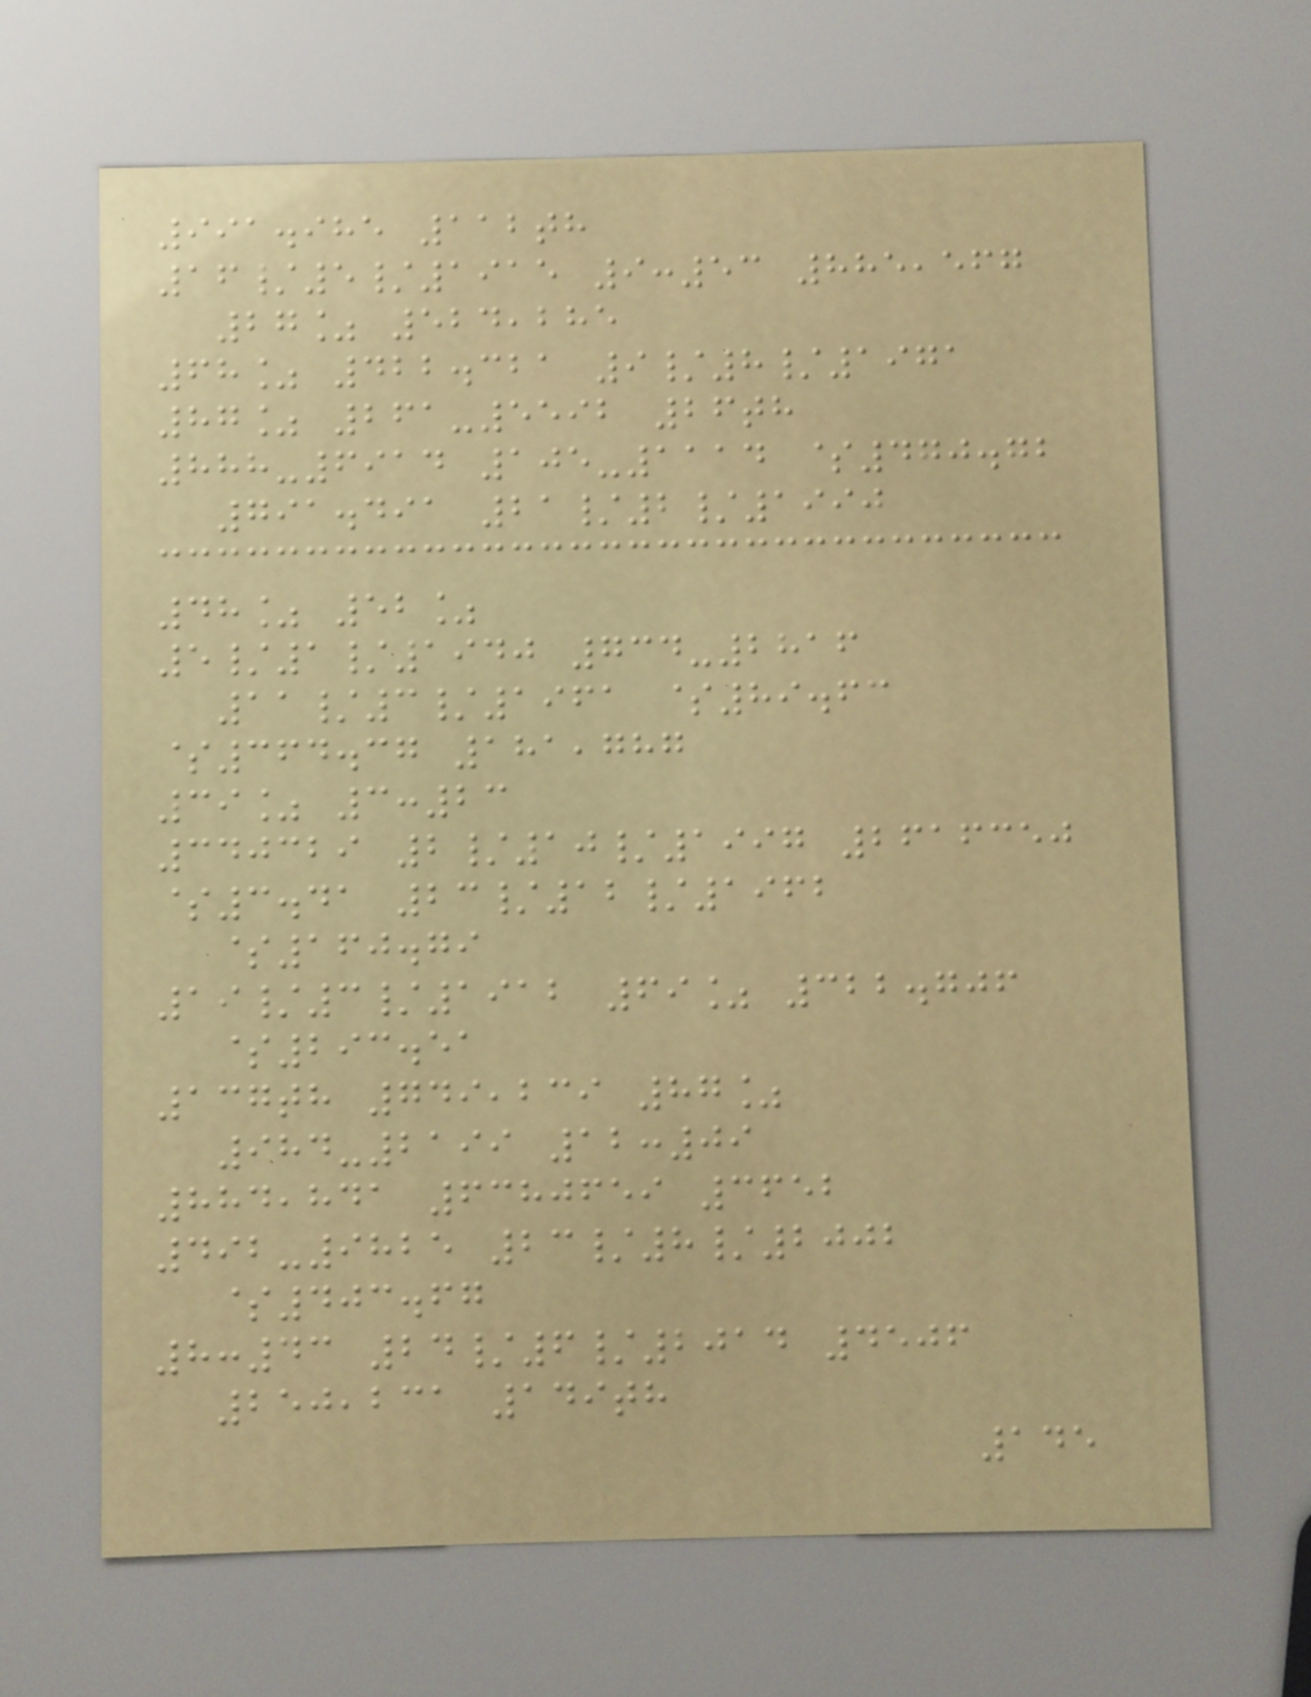991.985 112th
16/5/1915 9:53 885,567
27% 524,285
68% 422.321 9/8/1971
87% 261-5592 26th
888-6914 105-1114 $470.72
791.491 21/2/1990
48% 52%
5/1/1940 734-2816
11/3/1961 $89.63
$364.37 181,787
39% 3:23
340329 2/10/1997 2616350
$3.41 23/12/1962
$160.79
19/3/1912 69% 322.706
$293.51
137th 749,239 87%
984-2199 12:09
884,841 6380659 3652
492-9825 23/8/2002
$403.67
8:43 24/6/2014 4506
250,231 149th
145
